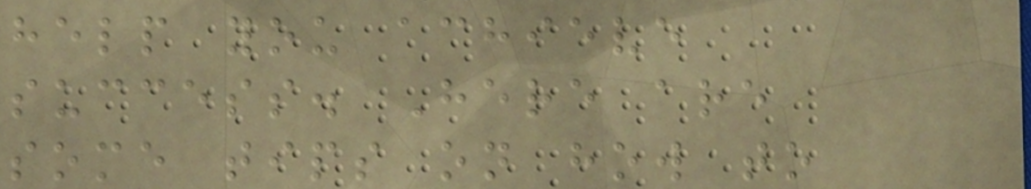help you achieve
success. Here are
some tips on how to
